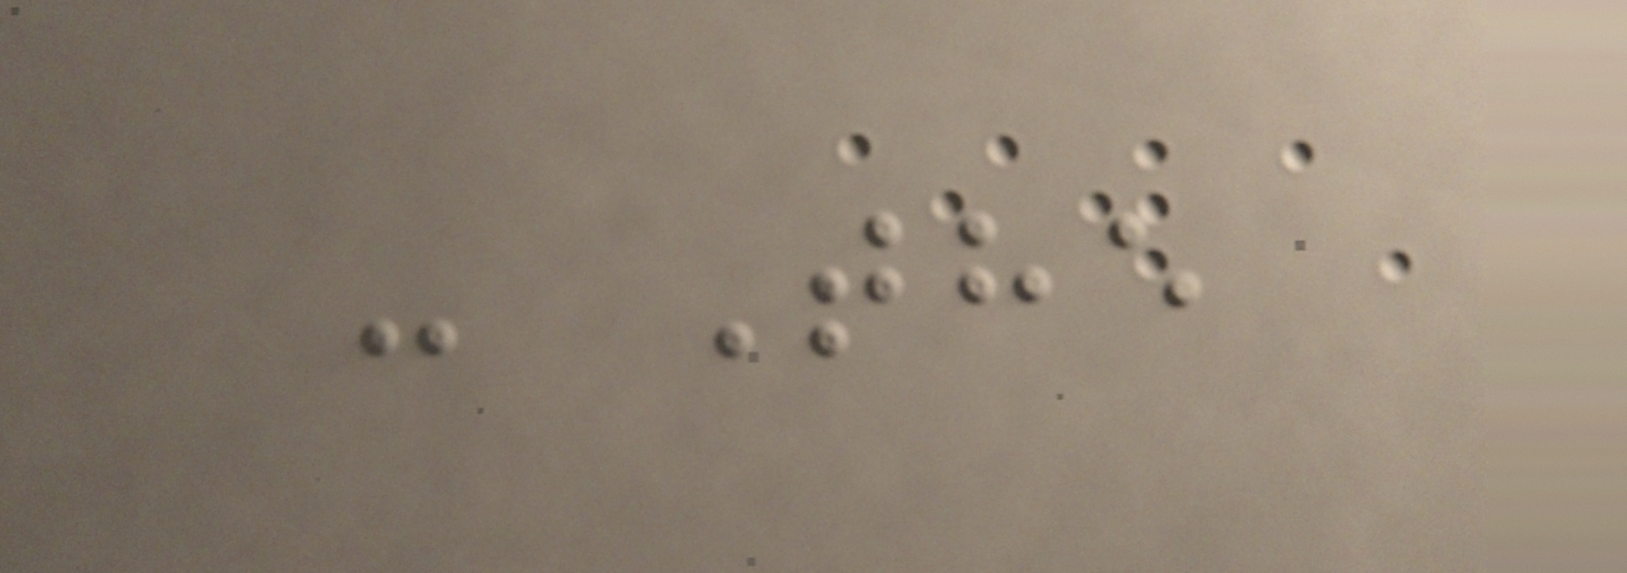- The
